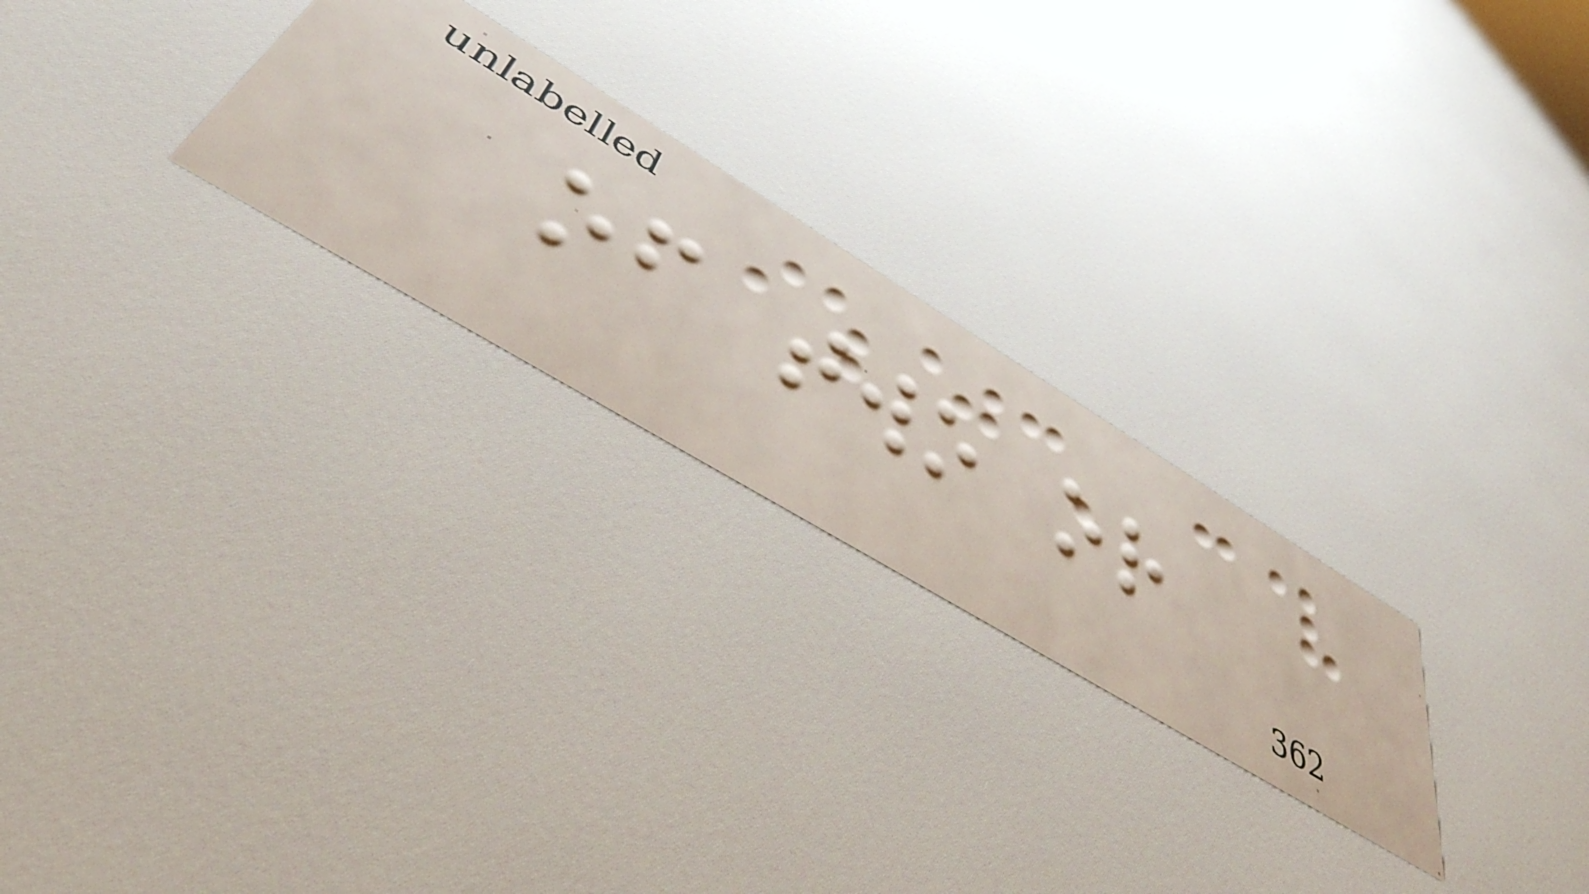of two or
